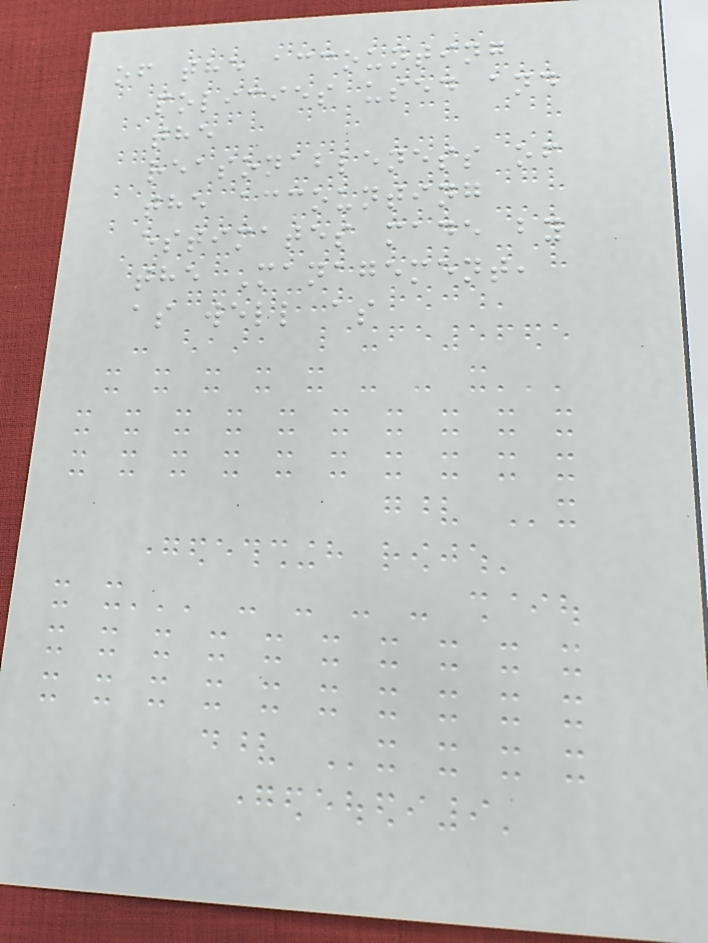of the accounting
policies used and
the
reasonableness of
the accounting
estimates made by
the Management,
as well as
